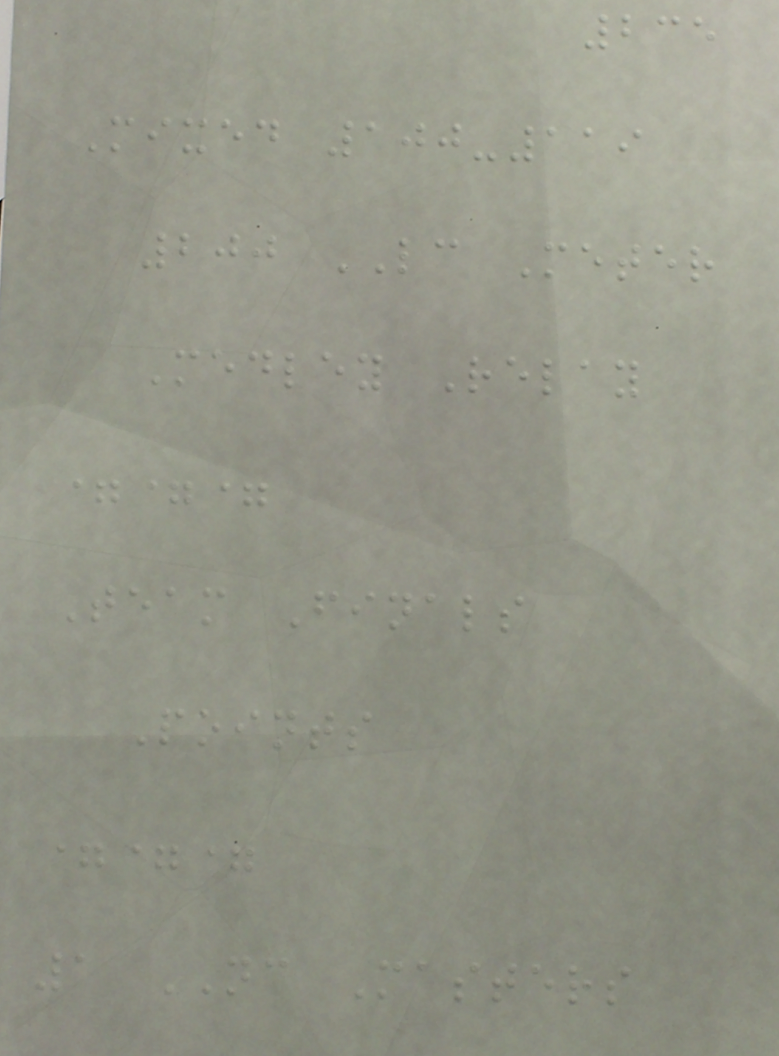235
Mixed 100-119
200 LC Meter
Medley Relay
===
Team Finals
Points
===
1 NC Masters
